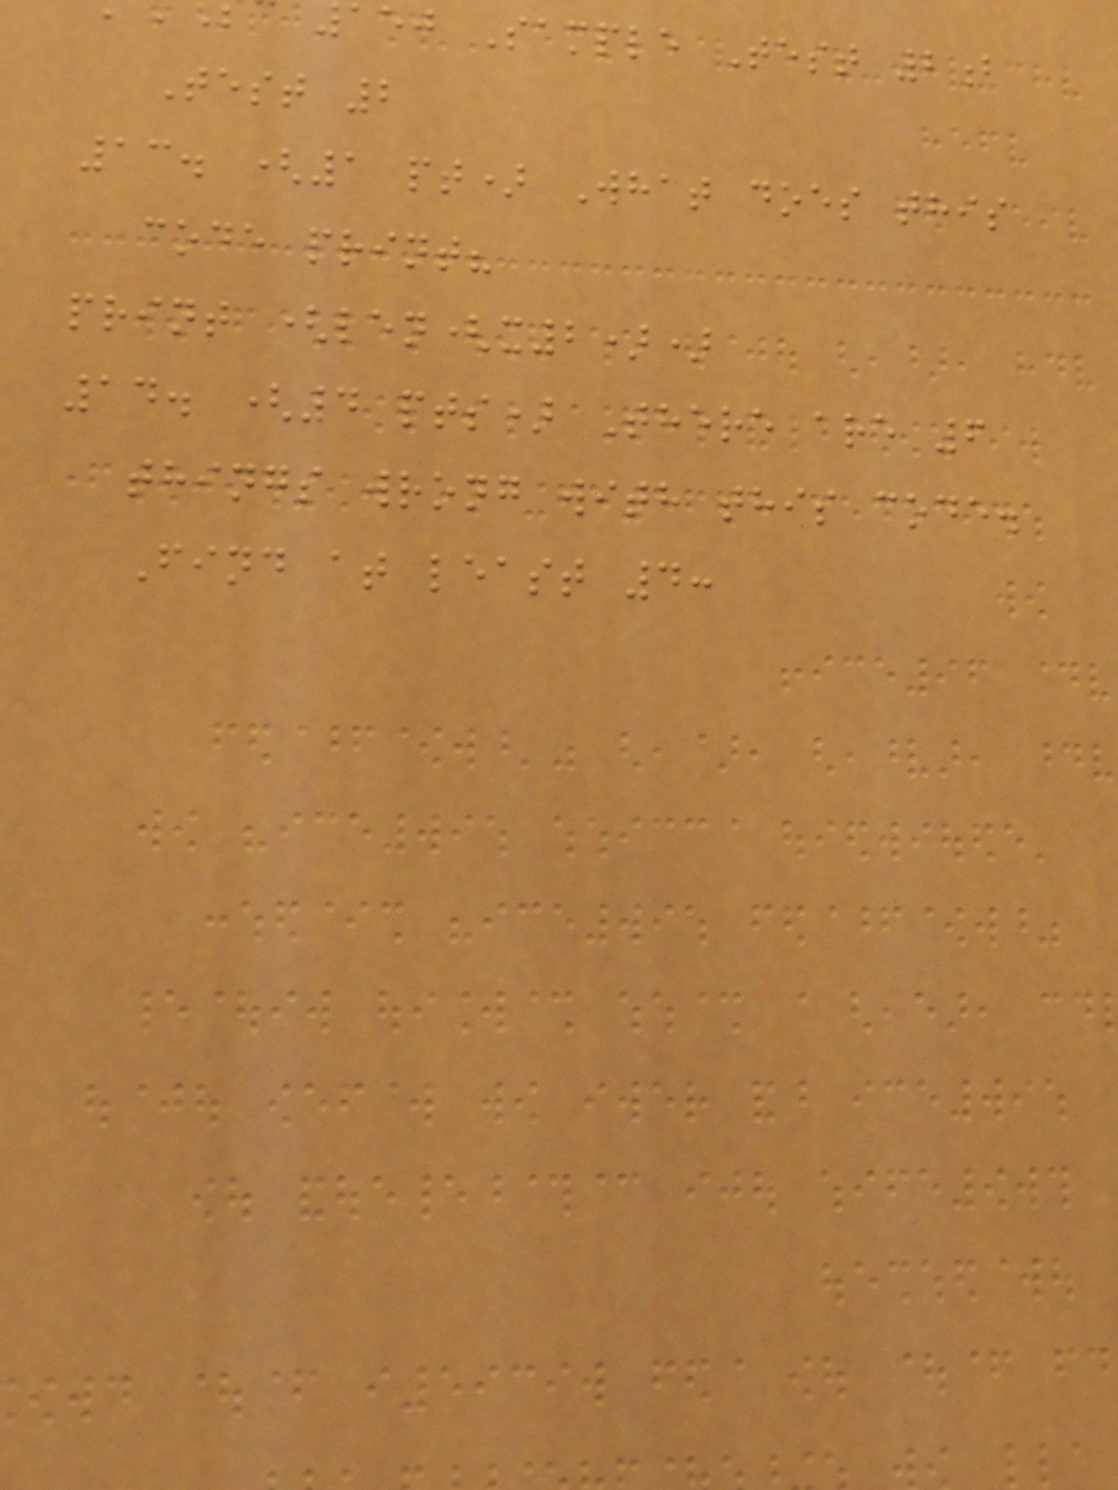aej Sample Test 2b
Test 2
13. (1 pt) What does this
code print?
print (len(x2))
14. (4 pts) There are 6
things wrong with this code.
Find at least 4:
